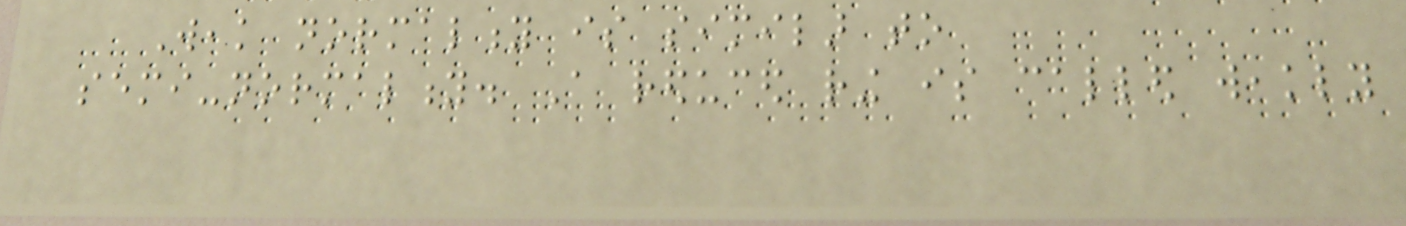Weak normality is similar to
semi-normality. A reduced ring is called weakly
